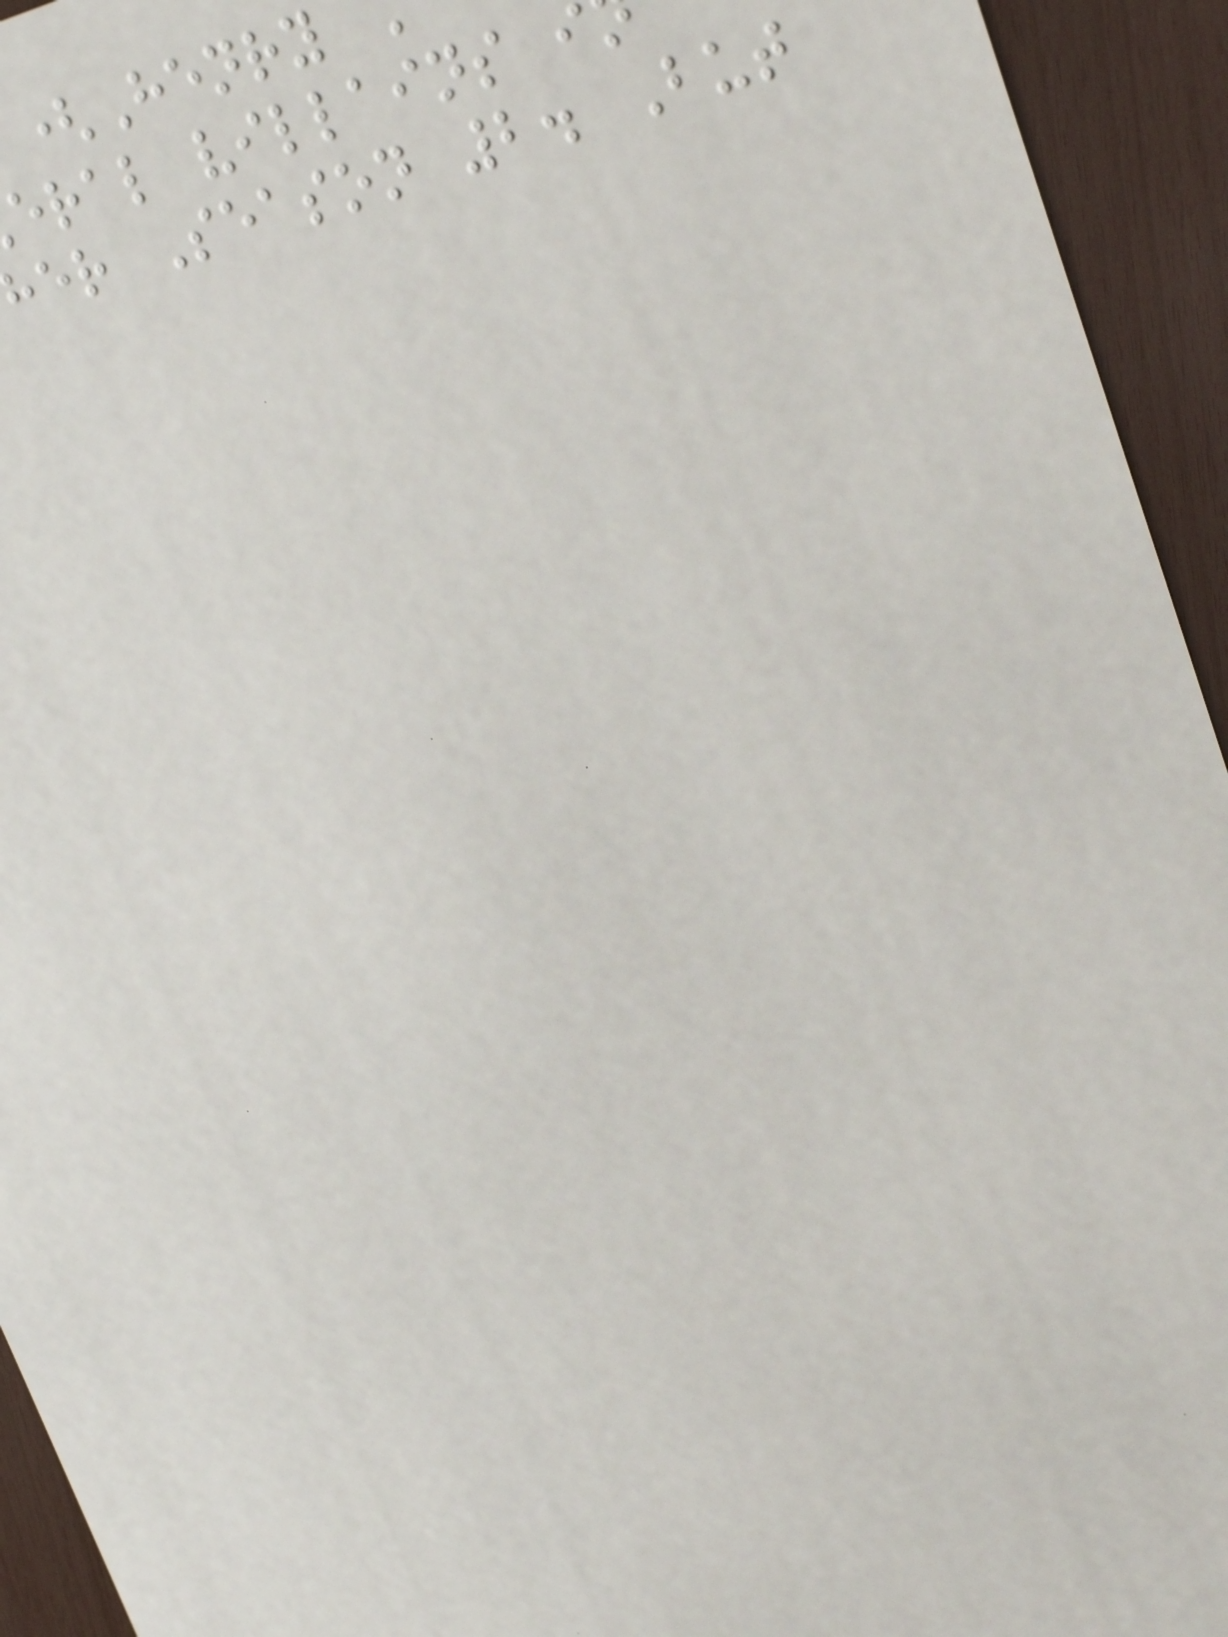(Henry
eral villains i
er Season 2. But
